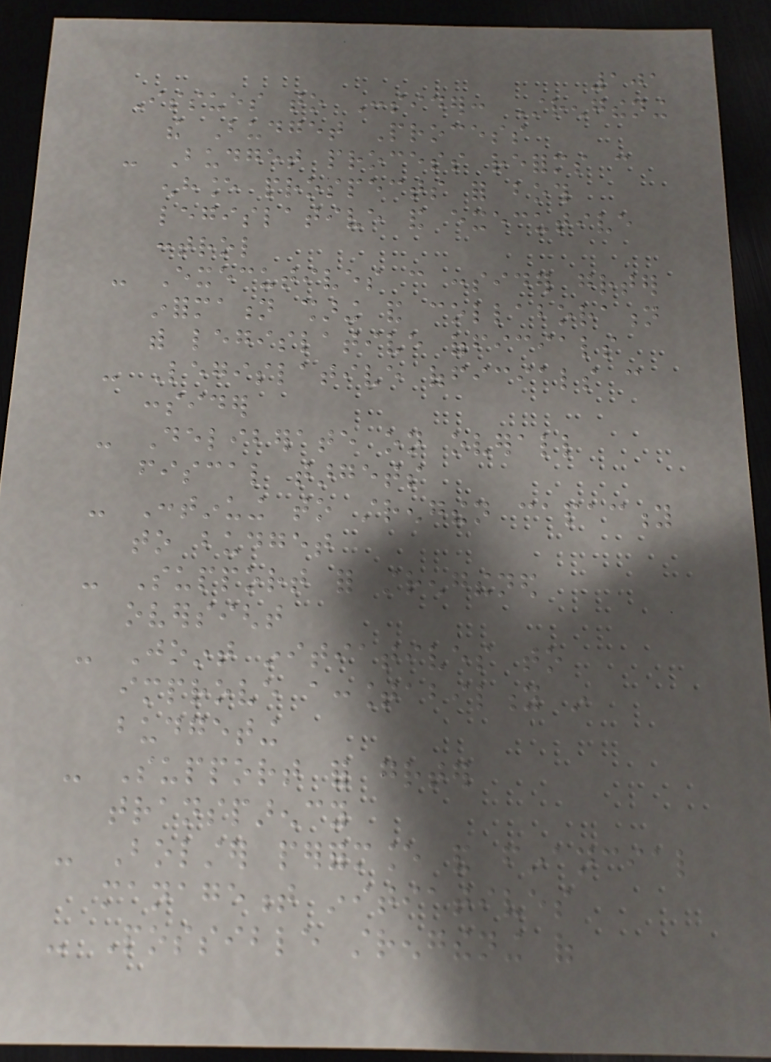101
Issues to Consider: Strengthening
the Budget Process
- Budget process reforms can
enhance prospects for both
legislative and executive
control
- Executives can consider greater
information sharing and collaboration
with legislative officials
- Legislative officials can
consider
- Deliberate on overall
fiscal targets
- Continuing to strengthen capacity
to budget
- Support for strengthened
oversight
- Joint initiatives to
improve accountability in
budgeting
- Support for greater
transparency
- Bolster performance and financial
management initiatives
- Possible strengthening of
